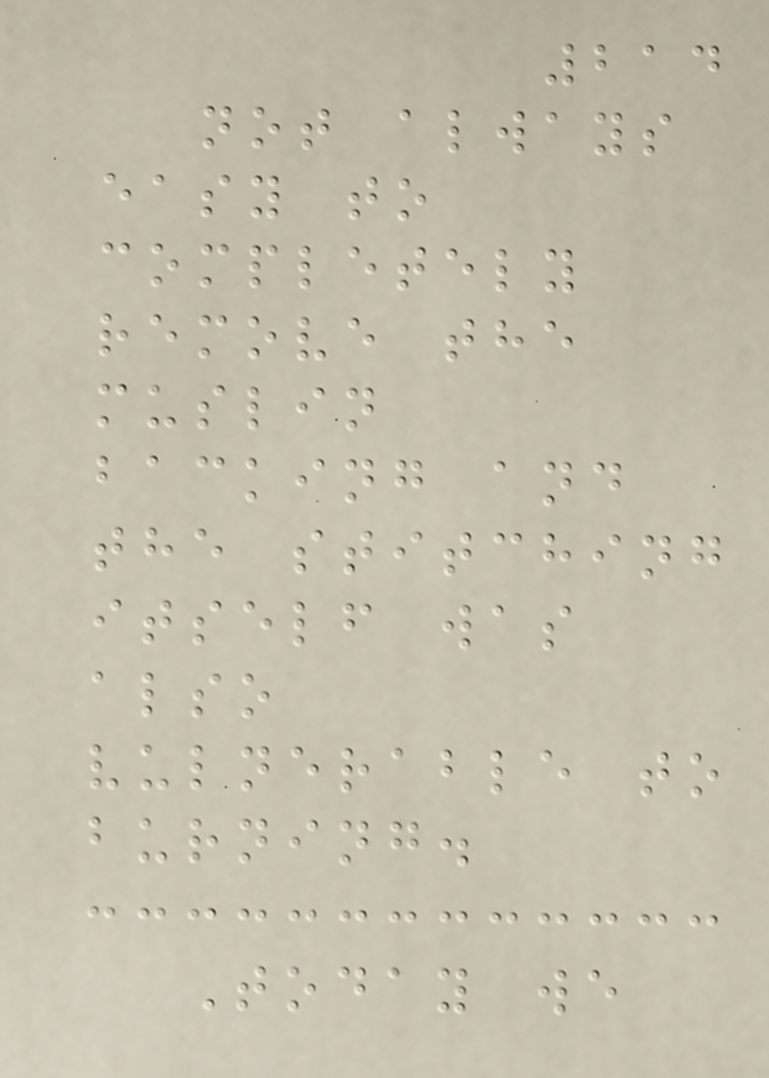214
not always
easy to
completely
remove the
muslin
backing and
the stitching
itself was
also
vulnerable to
burning.
Today we
